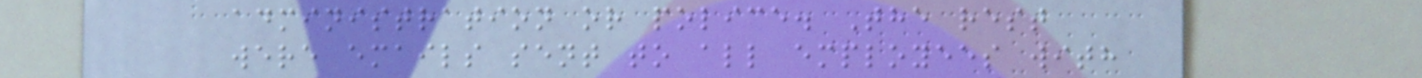administration or police. The rest
were emails sent to all employees with
